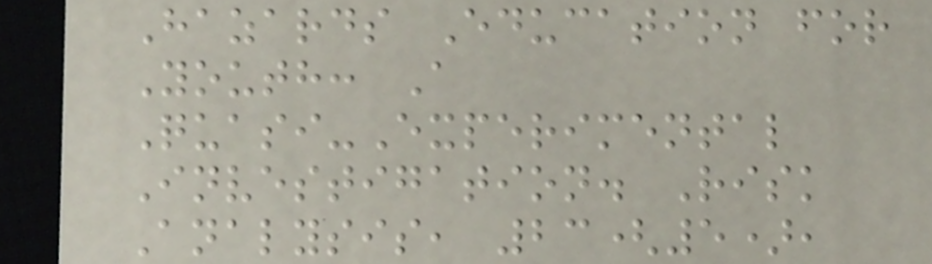Hazards Education for
Youth: A
Quasi-Experimental
Investigation. Risk
Analysis, 23(5),
